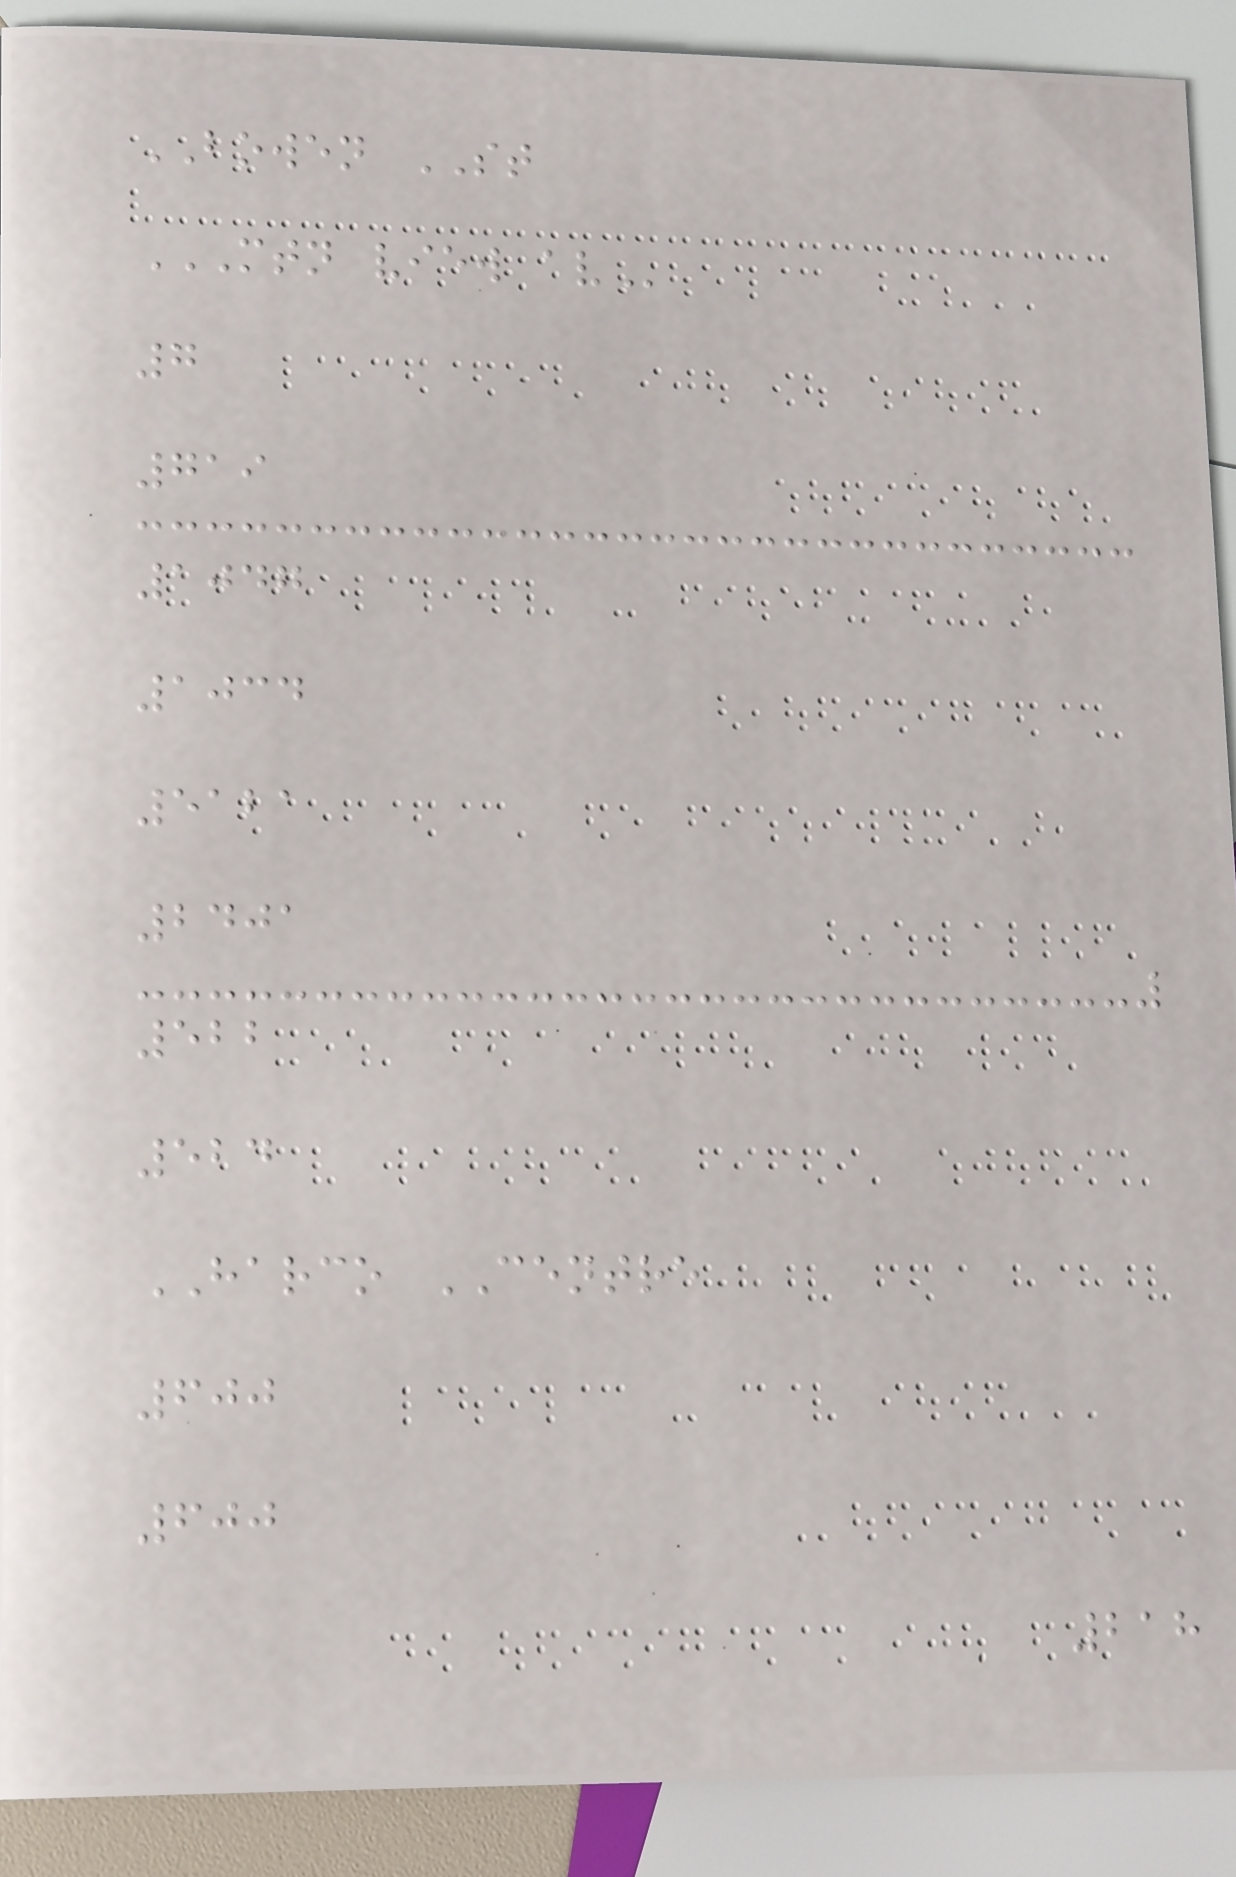BOWEN ST
MTN VIEW AV
7
719
1047
1034
5121
2401
522
524
HARCO CENTRE
600
600
218
